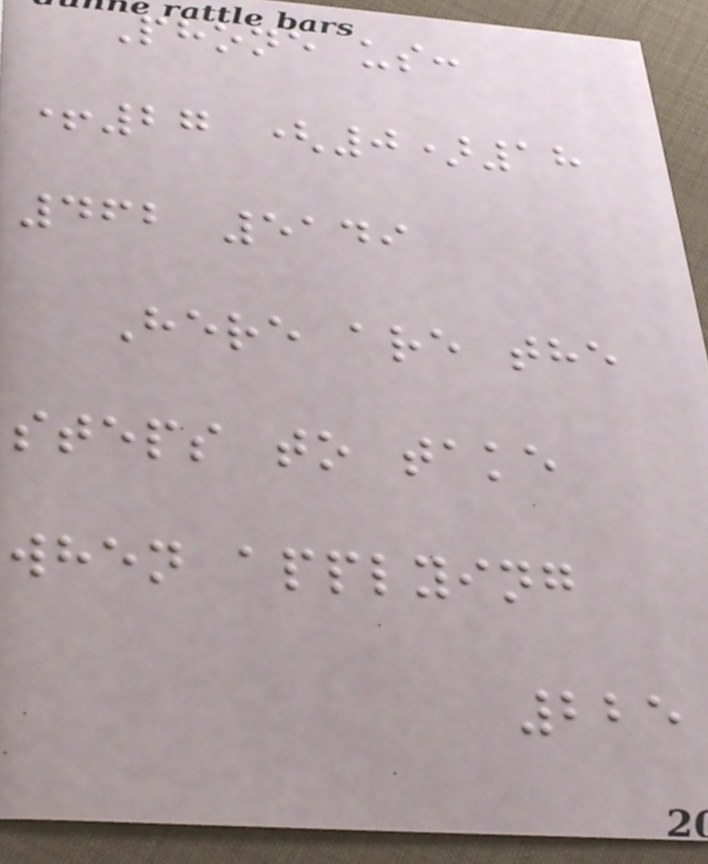Phone us:
+27 (0)18
462 5149
Here are the
steps to take
when applying
225
